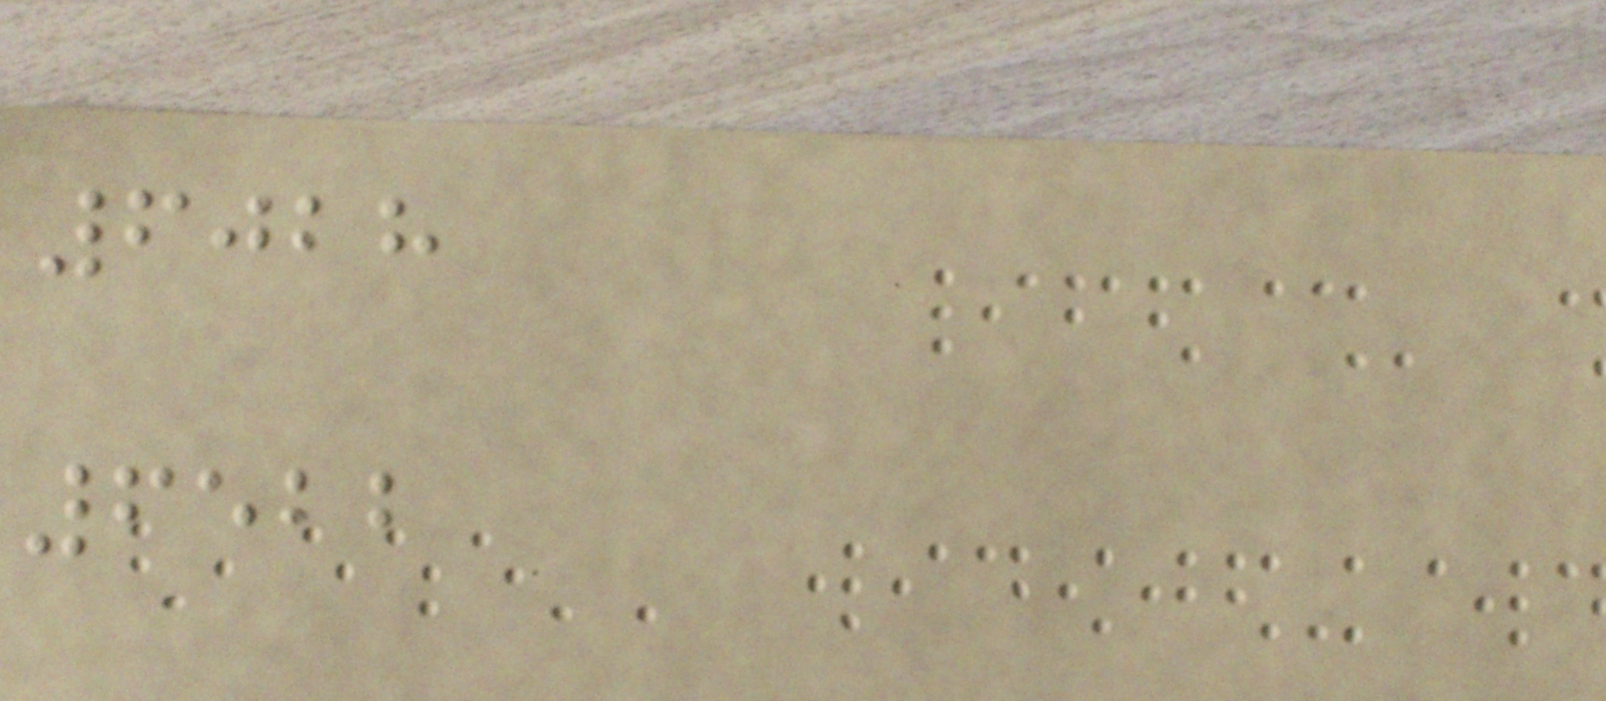6028
6522
